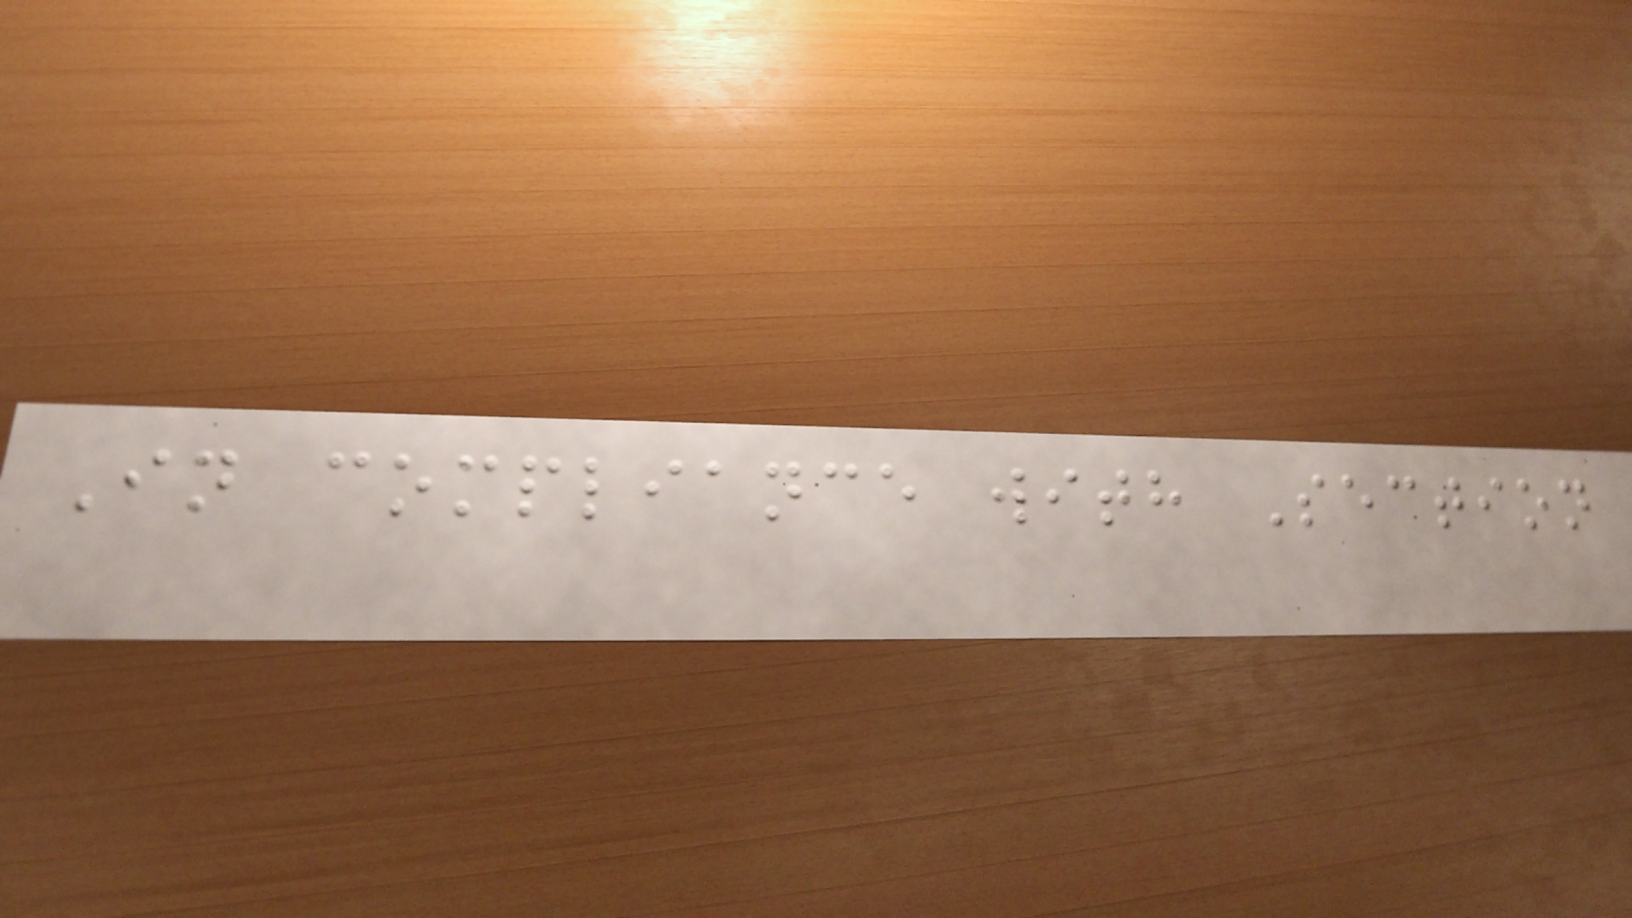In compliance with Section
